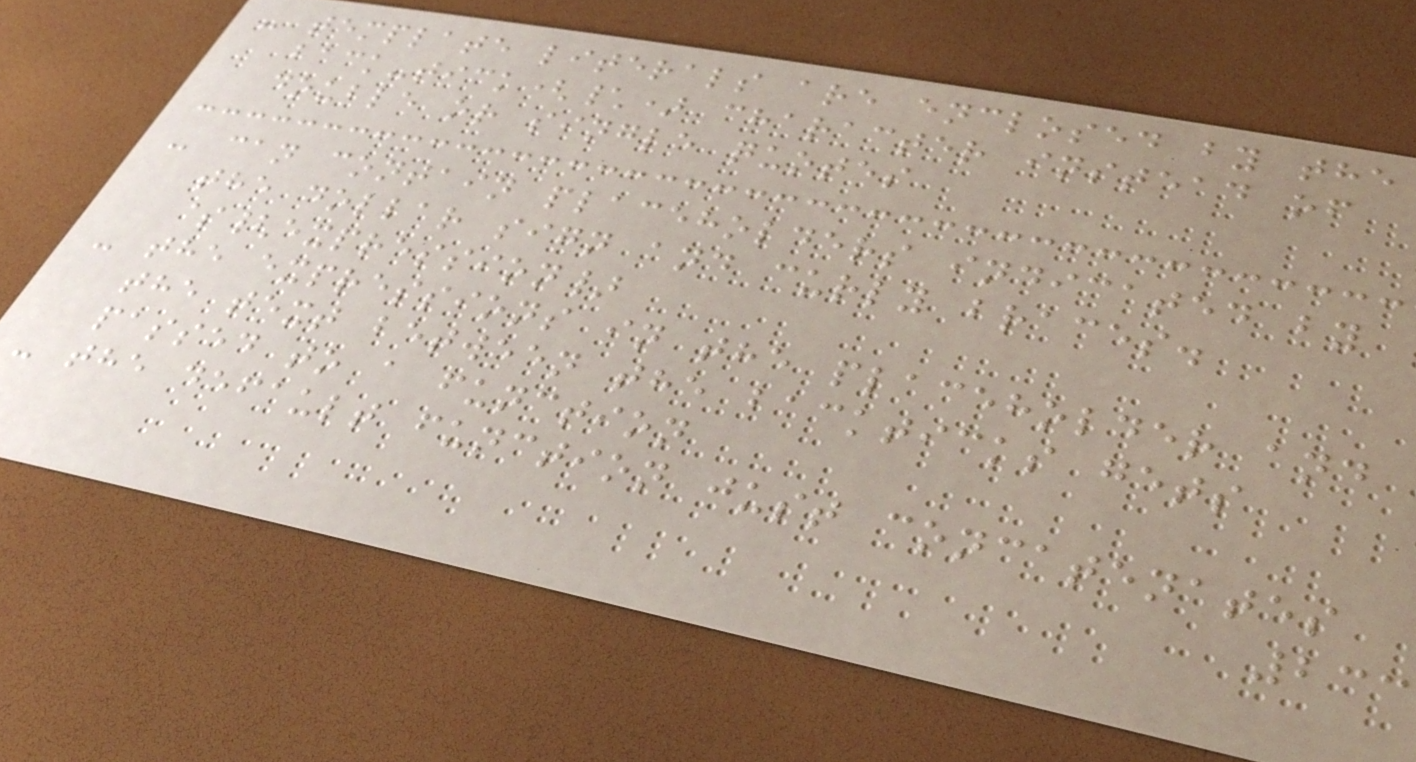- template literals are enclosed by the
back-tick(\) character instead of
double or single quotes
- can contain placeholders indicated by
the dollar sign and curly braces.
${expression}
- the expressions in the placeholder and
the text between the backticks gets
passed to a function
- the default function just concatenates
233
